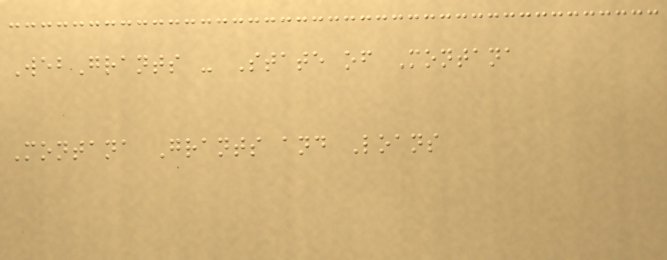WebGrants - State of Montana
Montana Grants and Loans
